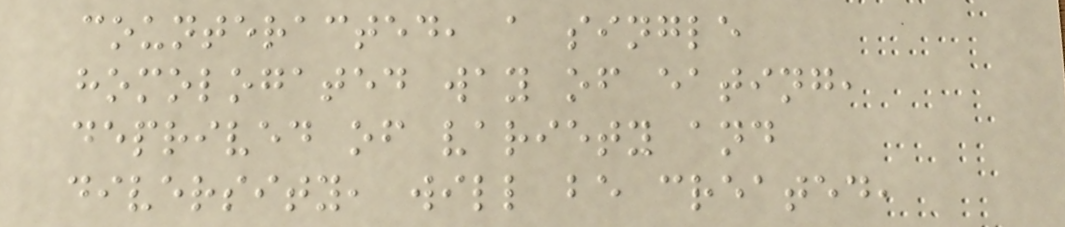counteracted, a single
homologated way of eating,
deprived of variety and
diversity, will be created,
